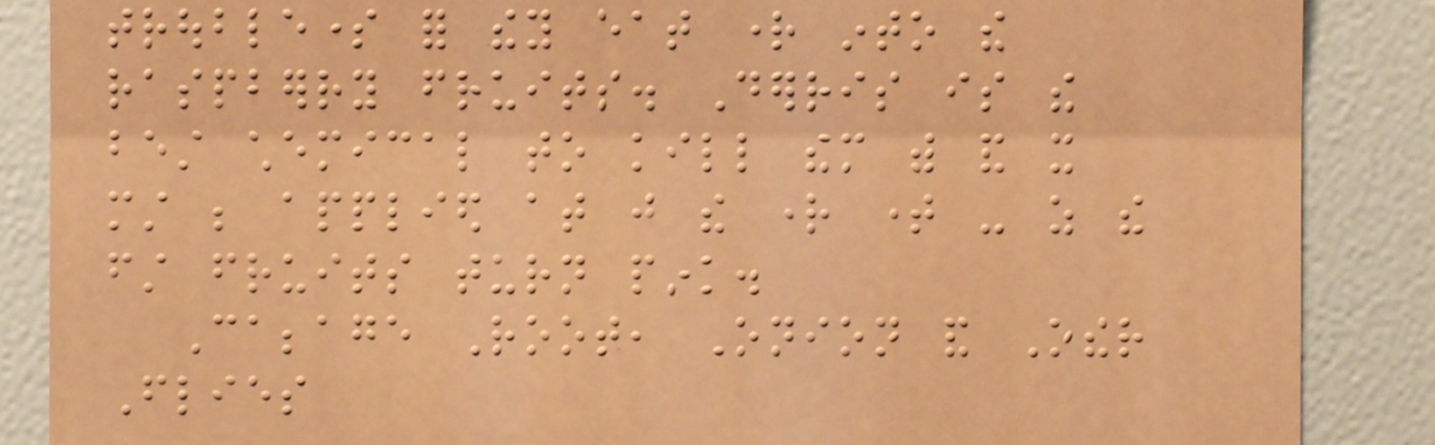troublesome for they eat right into the
raspberry fruits. Derris is the
best chemical to kill them with and it
must be applied at just the right time - as the
first fruits turn pink.
Cabbage Root, Onion and Other
Flies
